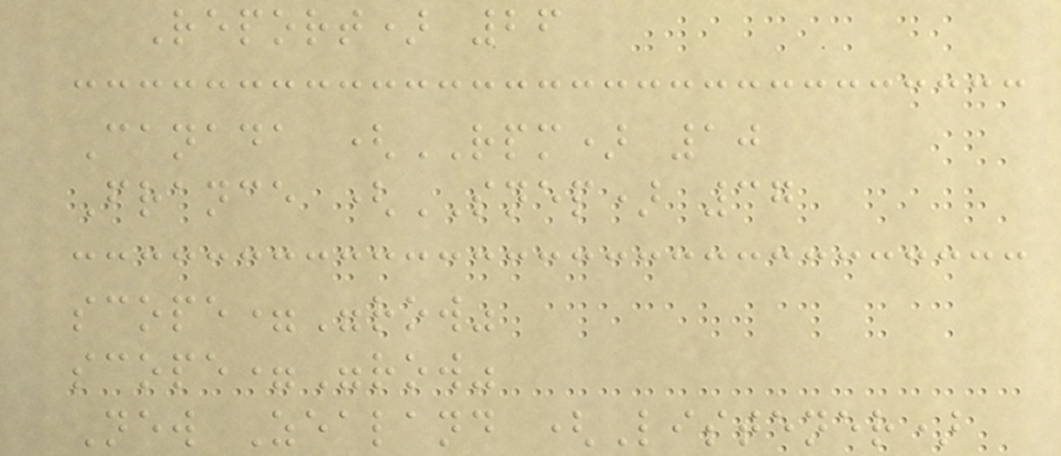Report) 26
Canada (RPM) 10
France (SNEP) 37
scope="row"
scope="row"
New Zealand (Listener)
